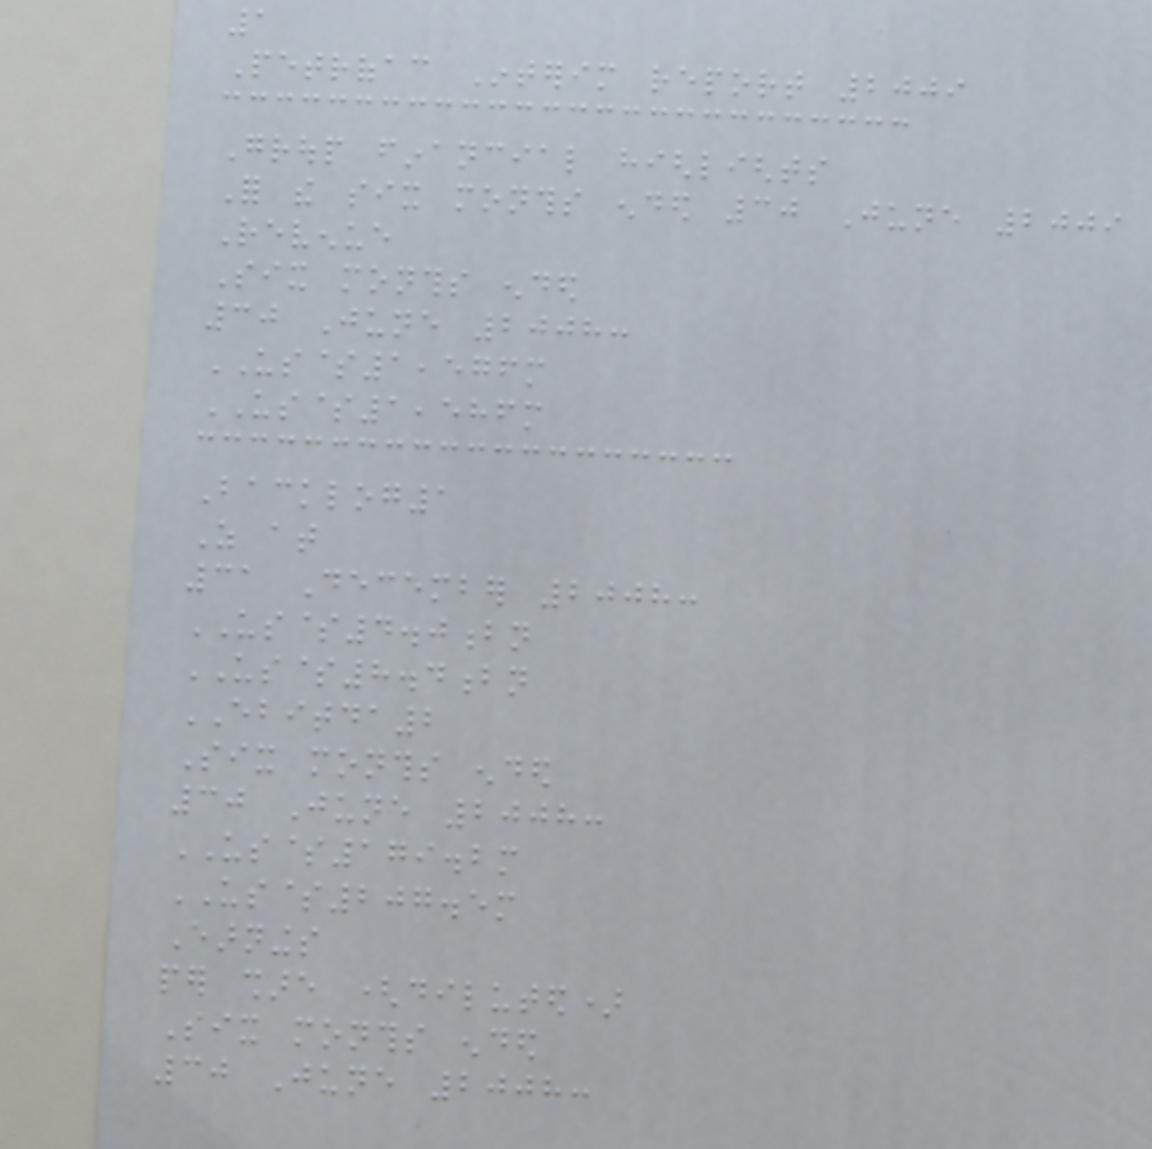1
Petrofac Interim report 2009
Group financial highlights
For the six months ended 30 June 2009
Revenue
Six months ended
30 June 2008:
US$1,576m
US$1,586m
Backlog1
As at
31 December 2008:
US$4.0bn
US$8.4bn
EBITDA2
Six months ended
30 June 2008:
US$179.2m
US$207.5m
Earnings
per share (diluted)
Six months ended
30 June 2008:
